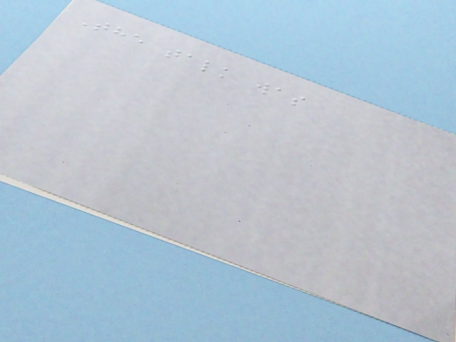The talk was
